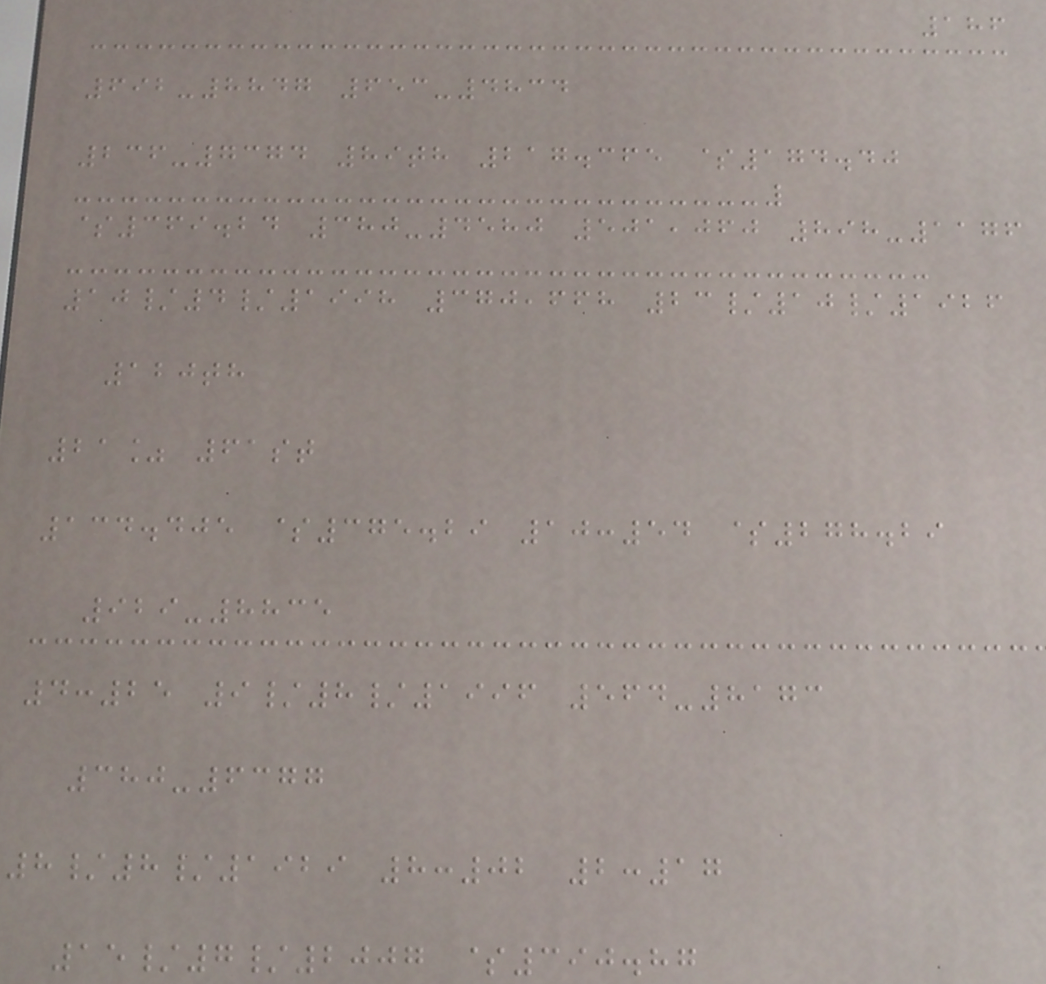186
692-8847 653-4834
236-7374 89th 217.365 $174.40
$369.24 380-4580 501,060 898-1176
10/4/1998 370,668 23/10/1926
120th
21% 61st
134.405 $375.29 10:54 $278.29
929-8835
4:25 9/8/1996 564-8173
380-6377
8/8/1929 8:02 2:17
15/7/2007 $390.87
